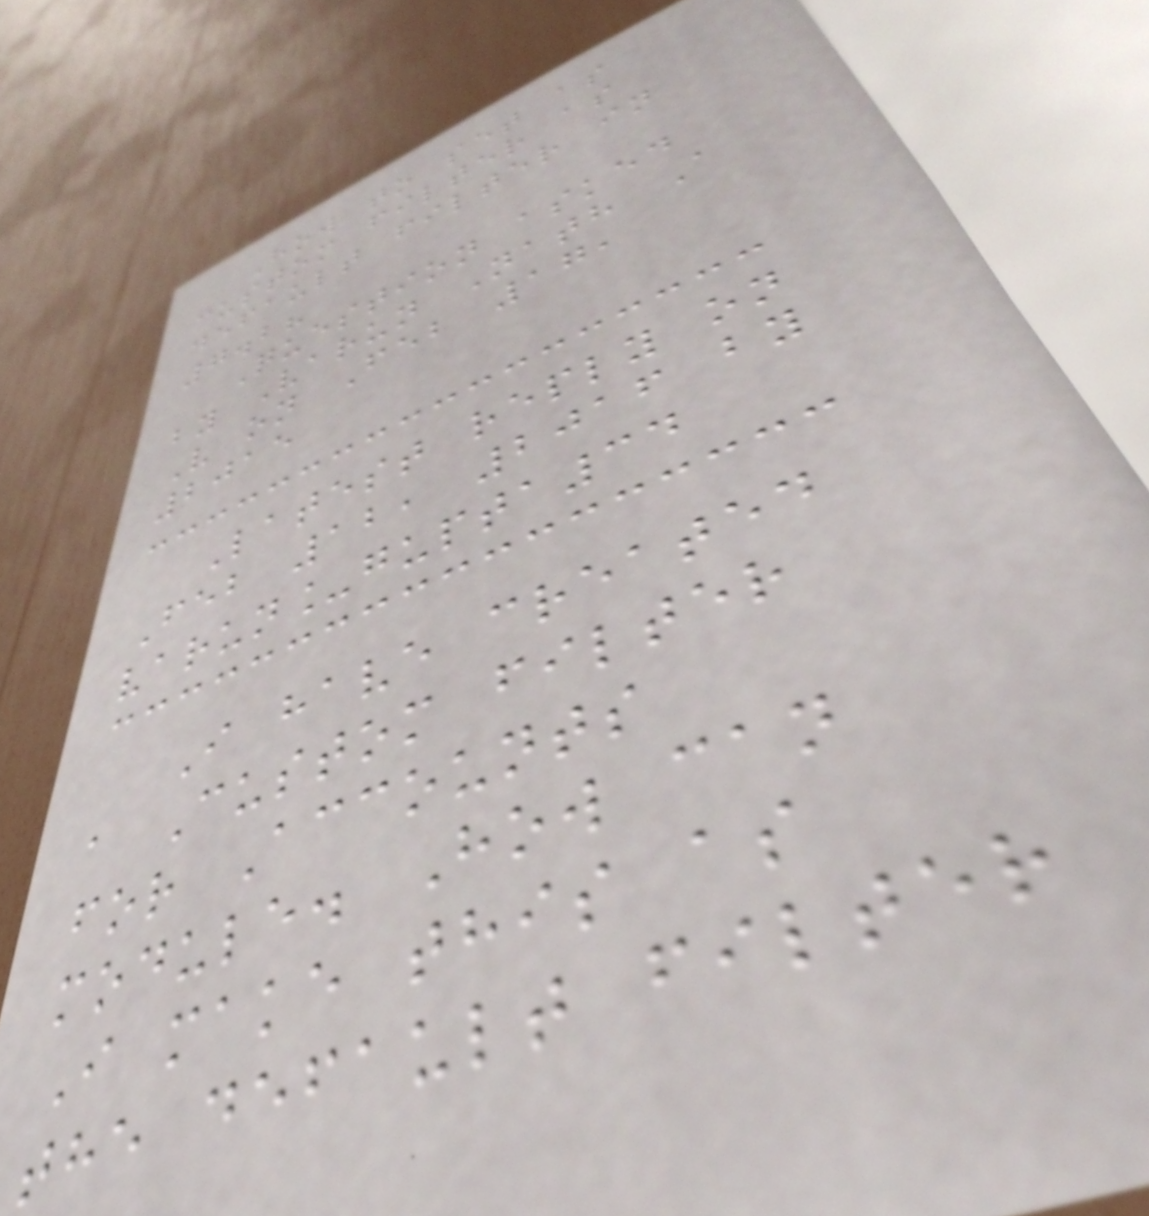How to set as
custom filter as
default filter in
7.2?
Question asked
by Varun Nath A
V on Feb 17,
2015
Latest reply on
Feb 12, 2016 by
varun_gupta34
I have created
a Custom filter
for Accounts
module. How can
I make this as
the default filter
